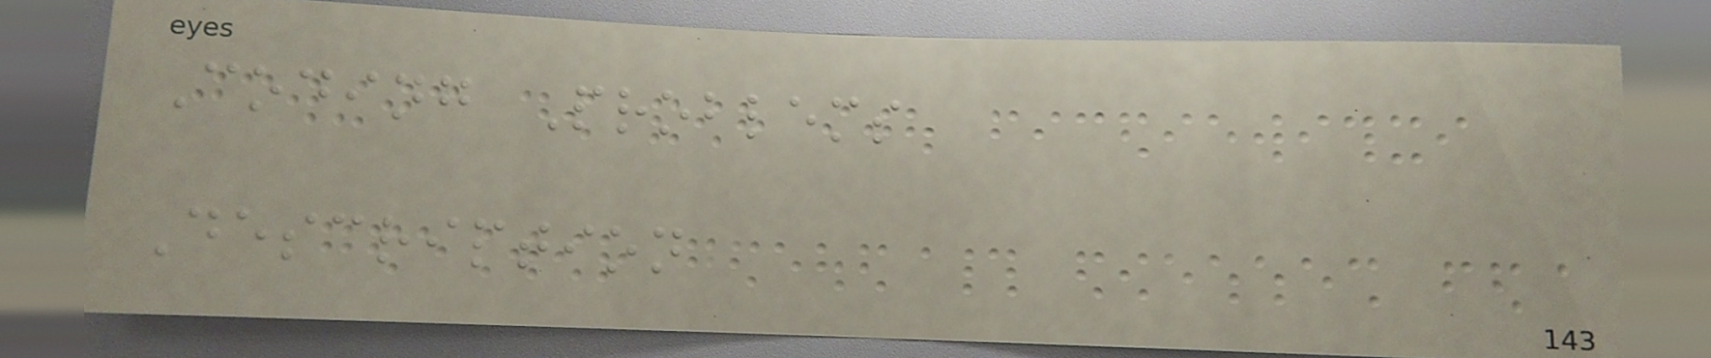Coding Problems
Description
